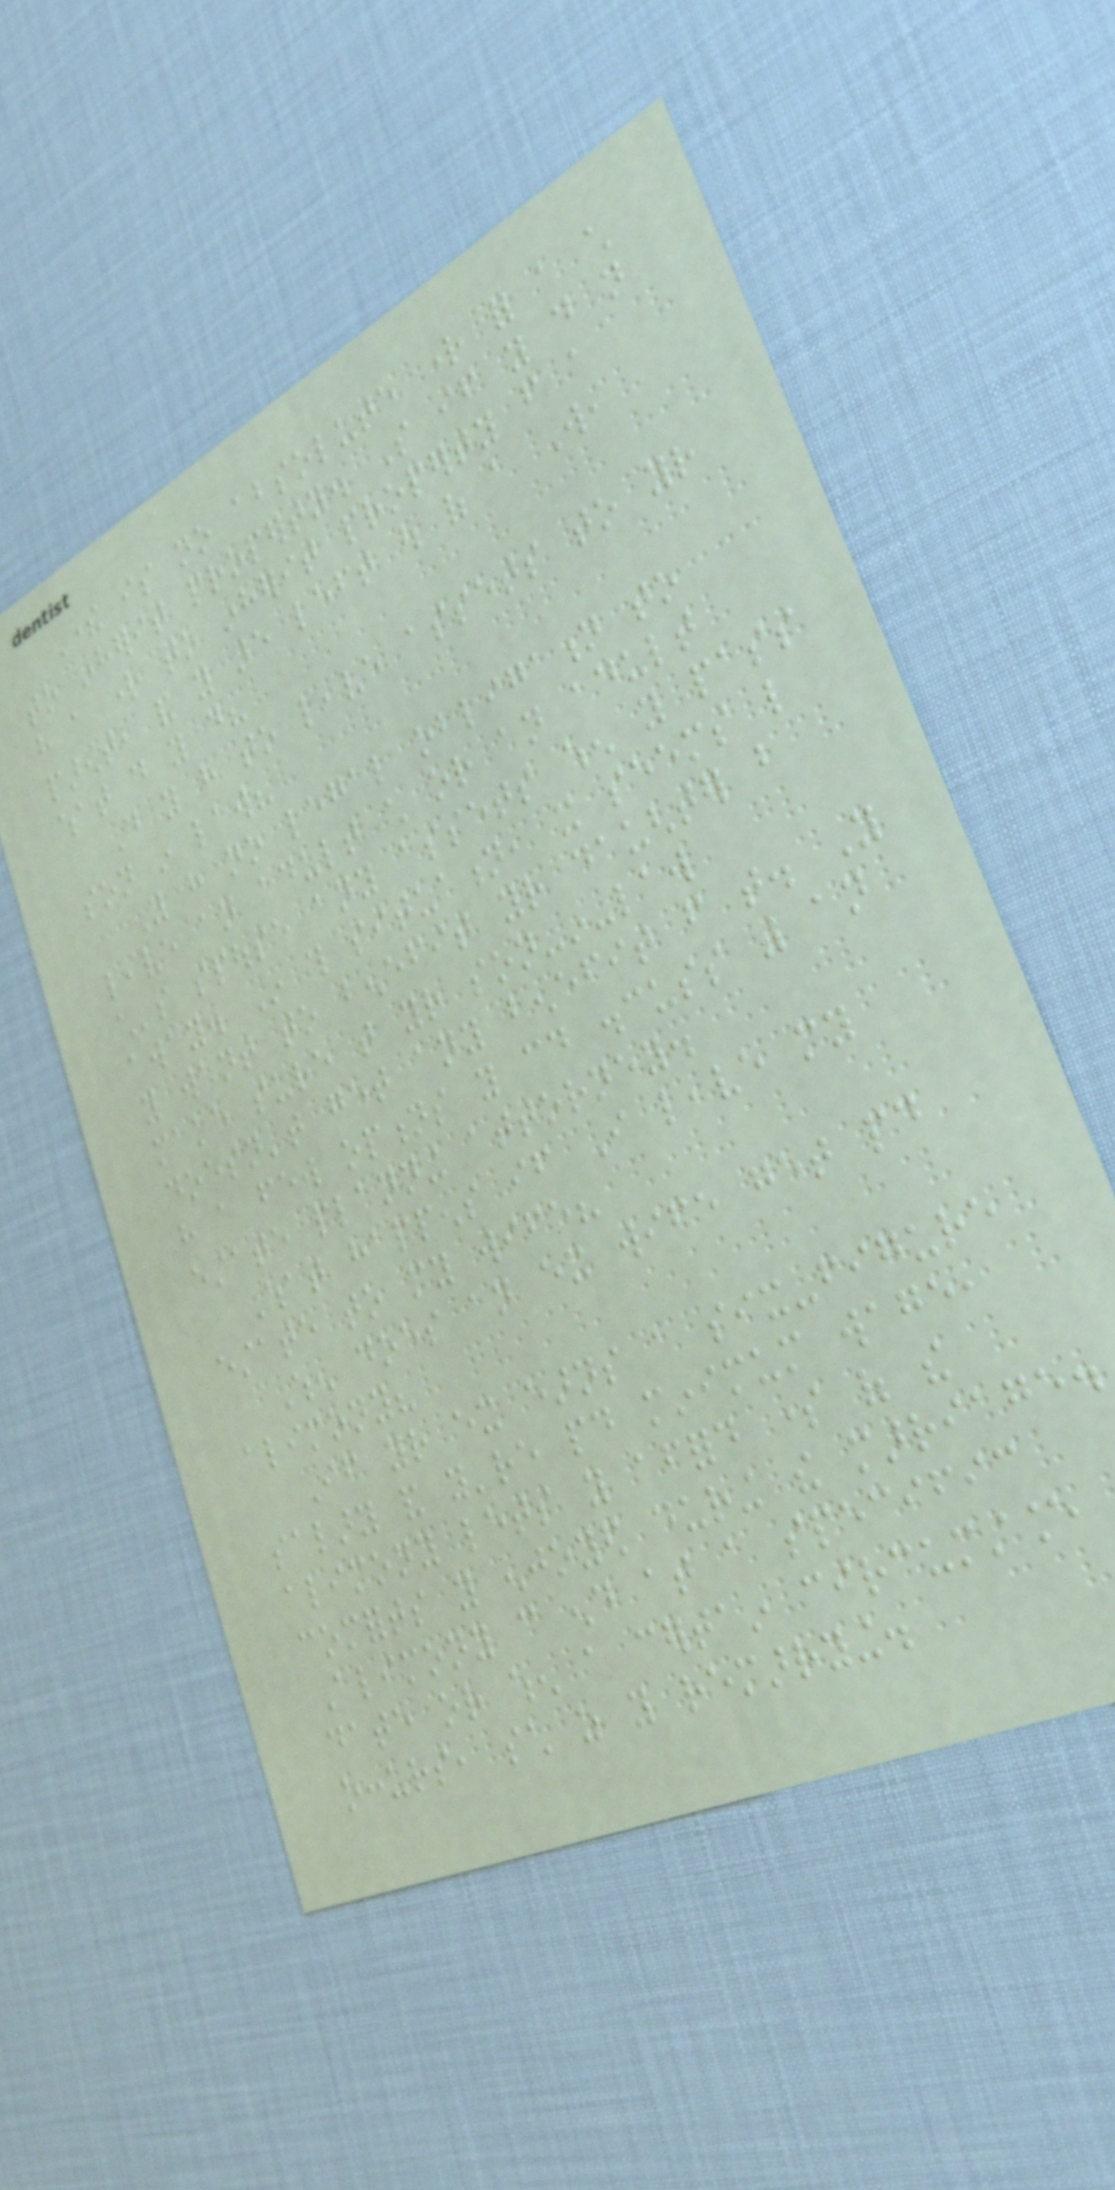There is no absolute right for a child
to inherit property. So if you do not
have a right to inherit property from a
parent, and you are left out of a Will,
what do you do?
Do you have to leave assets to your
son in law?
You have no legal obligation to
leave an adult child or an adult
child's spouse any assets when you pass
away. In this situation, it seems like
you want to benefit your daughter but
make sure that your son-in-law
doesn't get any benefit from that. You
have a few options you could discuss with an
estate planning attorney.
What happens if I leave my
estate to my wife?
When does an ex wife get paid
alimony?
If your ex earns a six-figure
salary and you're paid minimum wage,
alimony lets you afford some of the
comforts you enjoyed during the marriage.
Alimony can end at a specific
date or when a certain circumstance
occurs, such as you remarrying.
